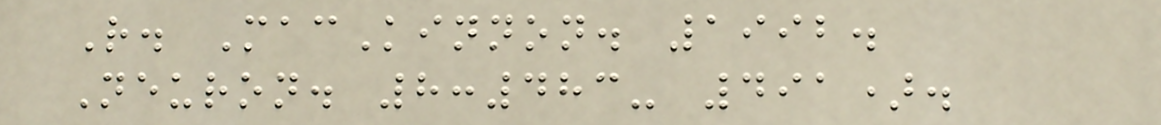R. MacKinnon. 1992.
Neuron. 8:483- 491).
